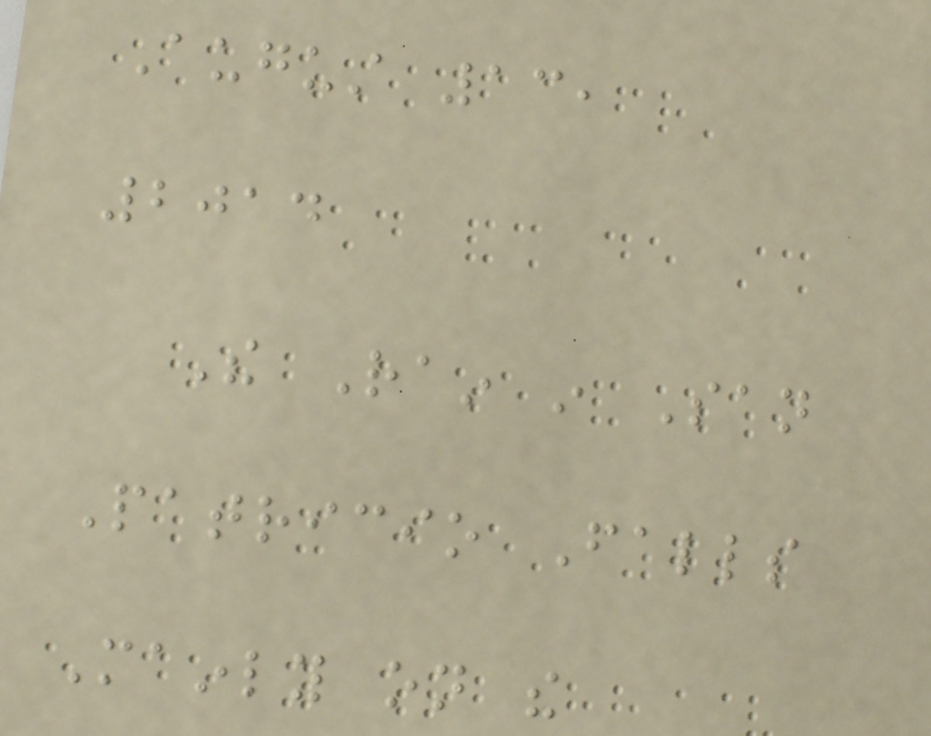August 13,
2014
The Rain in San
Patricio Falls
Mainly on the
